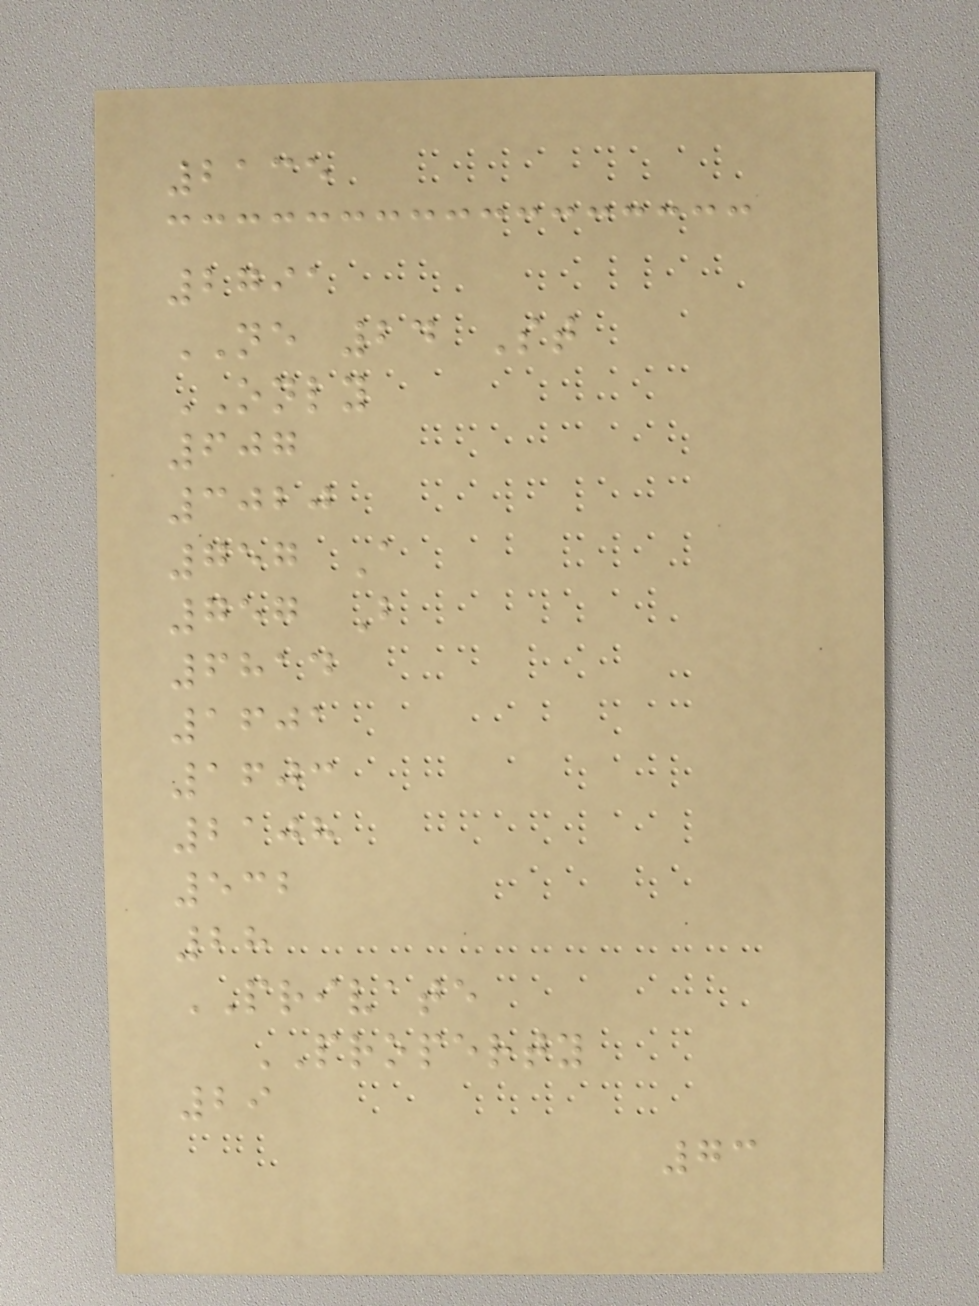2135
2791
NE 24 St
ONLY
607
3020
757 A
757 B
6814
1601
1603
2108
532
28
PRIVATE
PROPERTY
29
73
